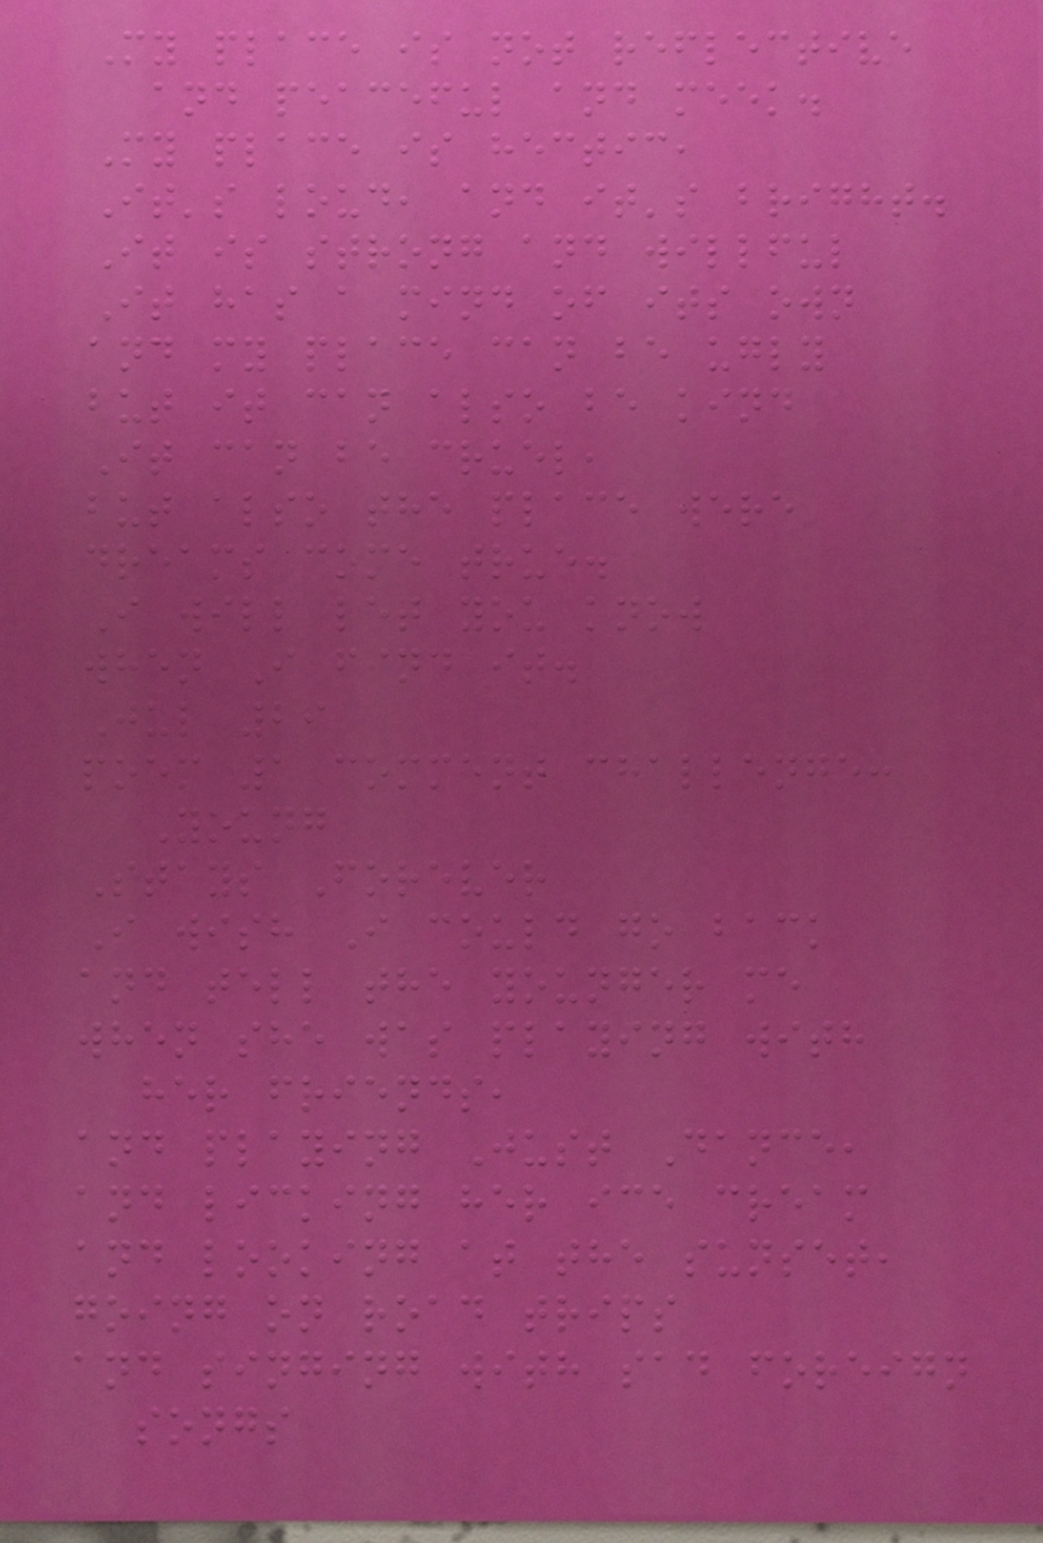My place is not reflective
and peaceful and meek.
My place is hectic,
It's loud, and it's bright.
It is strong and willful
It has a mind of its own
and my place can be ugly
but it can also be kind
It can be cruel,
but also the place were
dreams come true.
I will let you know
when I find it.
Jul 29
poem 1 comment challenge:
Young
Stays Forever
I wish I could go back
and tell the younger me
when she was playing with
her friends,
and playing Just Dance,
and licking her ice cream
and looking at the sunset,
going on road trips
and singing with sad foreign
songs
